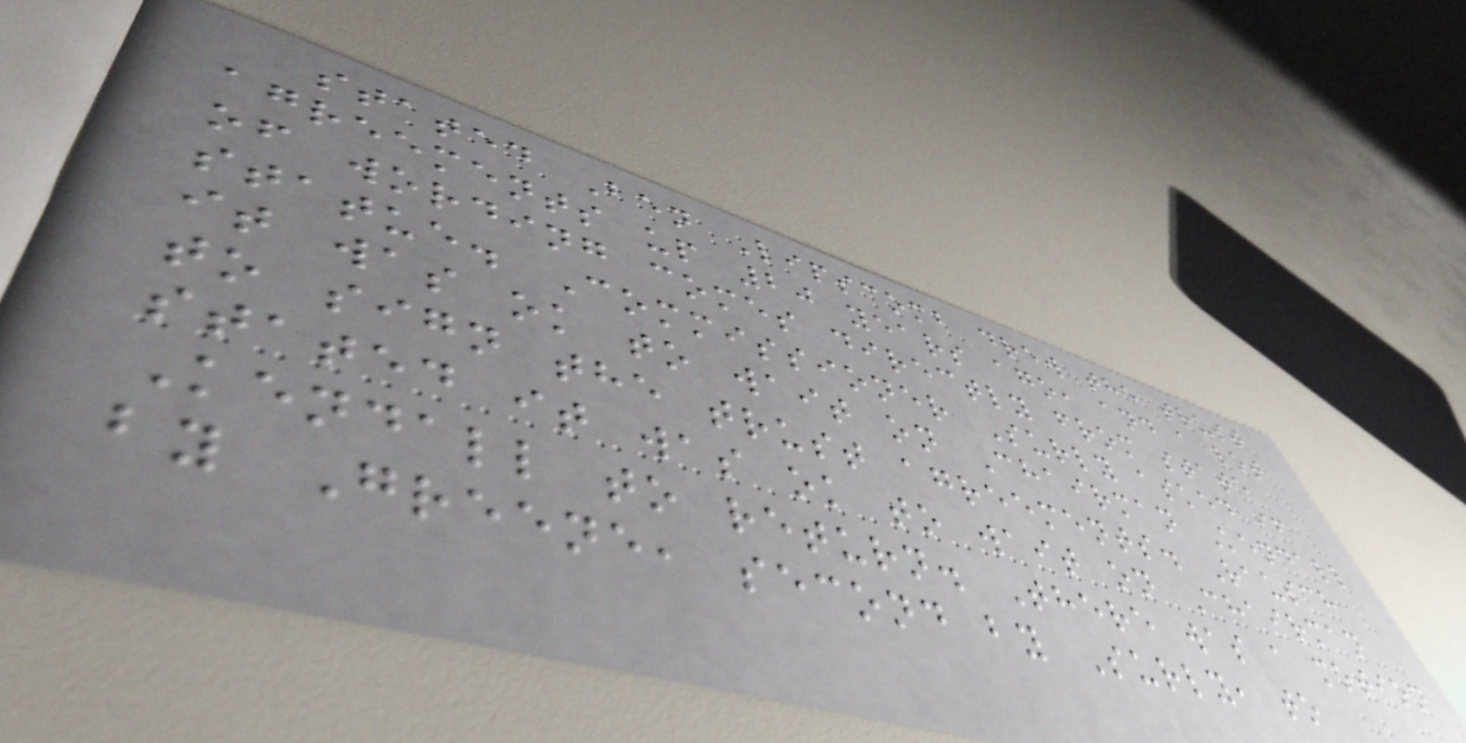stated Ben Lipscomb drew the trust
agreements up 20 years ago, and a lot
of wording comes directly from state
statue. Commissioner Surly asked if
it was ok to wait on Chairman Kendall
to sign the trust agreements. Rausch
stated it was ok to wait on Chairman
Kendall to return. There was a motion
by Greene, second by Surly, to
